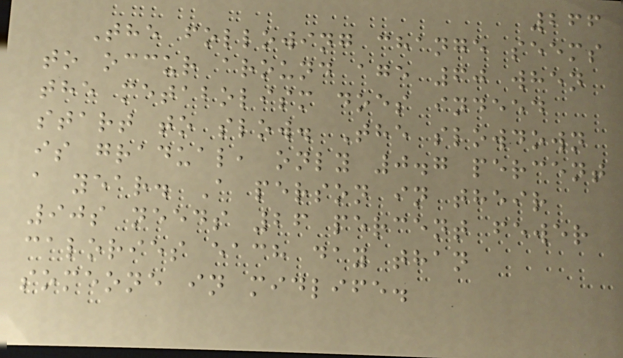266
The following change seems
to occur around age 60 when
the metabolism does indeed
start to slow. The slowdown
is gradual, only 0.7 percent
a year. A person in their
90s needs 26 percent fewer
calories each day than
someone in midlife.
